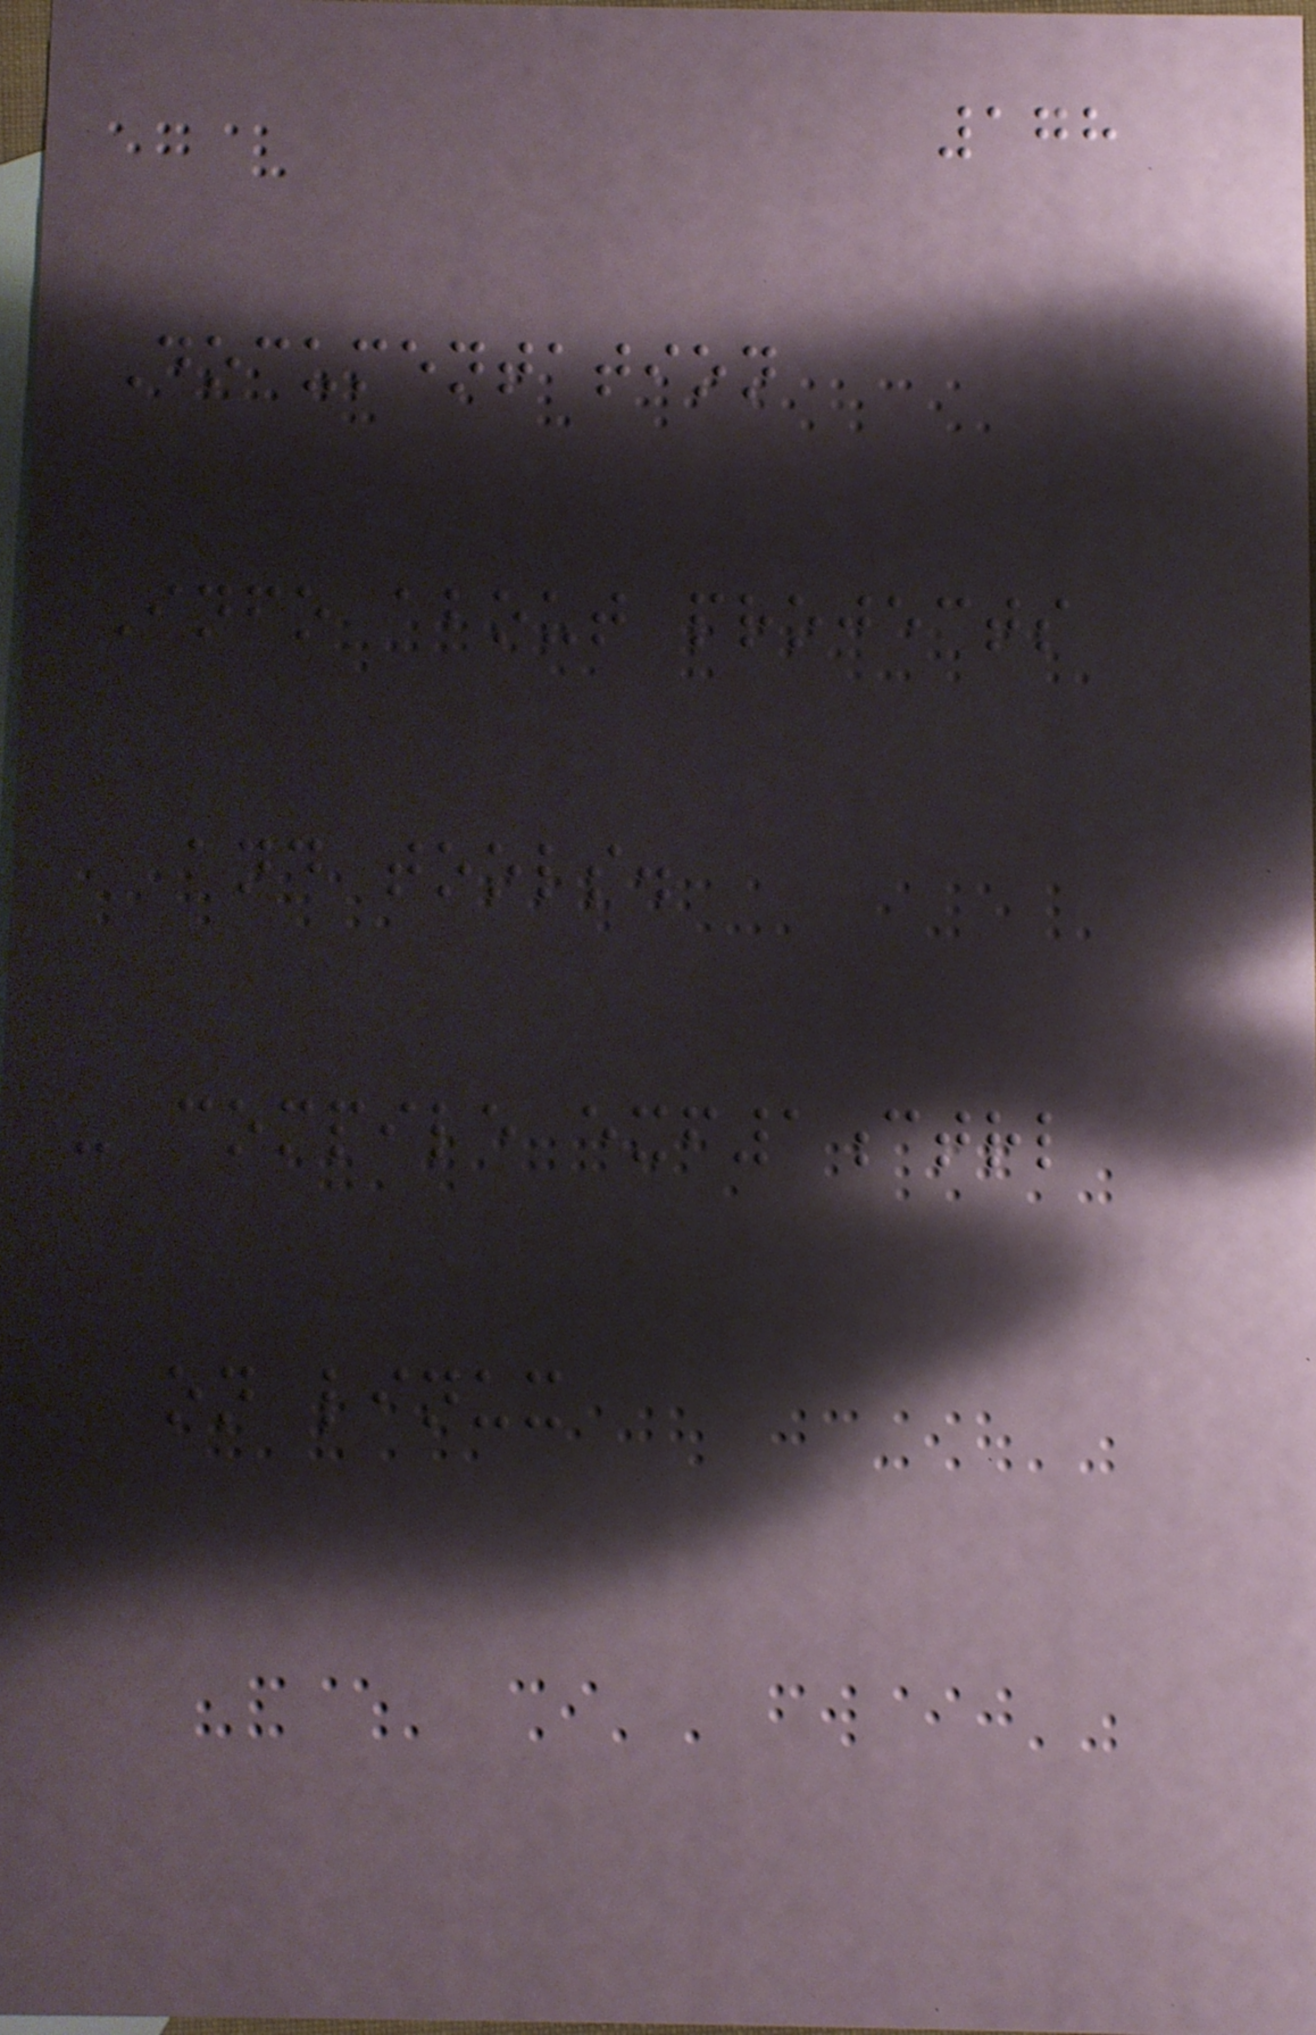178
Documentation
Info about projects
and tools.
- compile exf1ctrl
on linux
